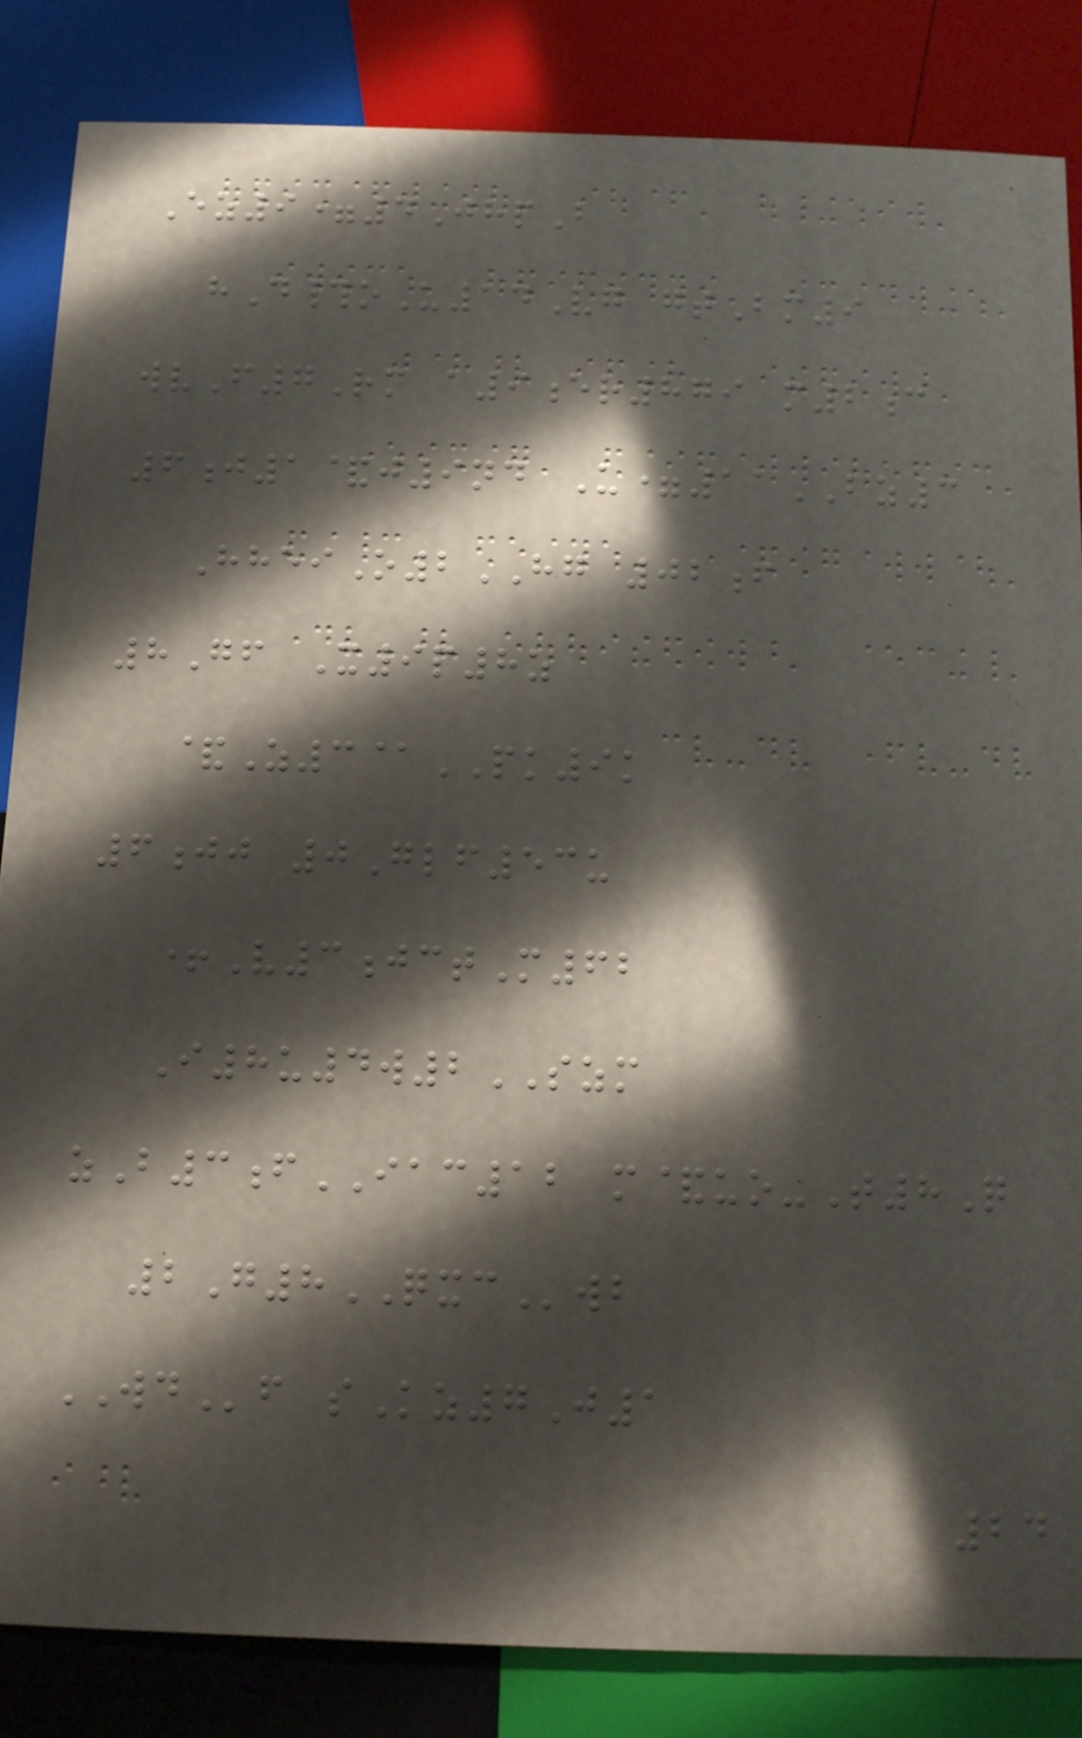Ez9=4JhpB
hD#oU14Vg gtBm9
wvF7Rm a9er879 m2c
6j1&j9nd U=11BZ3
HheiO2HG 02f
8Gf X9p8z
&Z3@PK9k
6jj 0Glf53u
+V3jctM62
I8u4w2SZM
zB3fIAC12 m&uo-T8Q
2G8QXCwb
WDf sKz7J1
24
